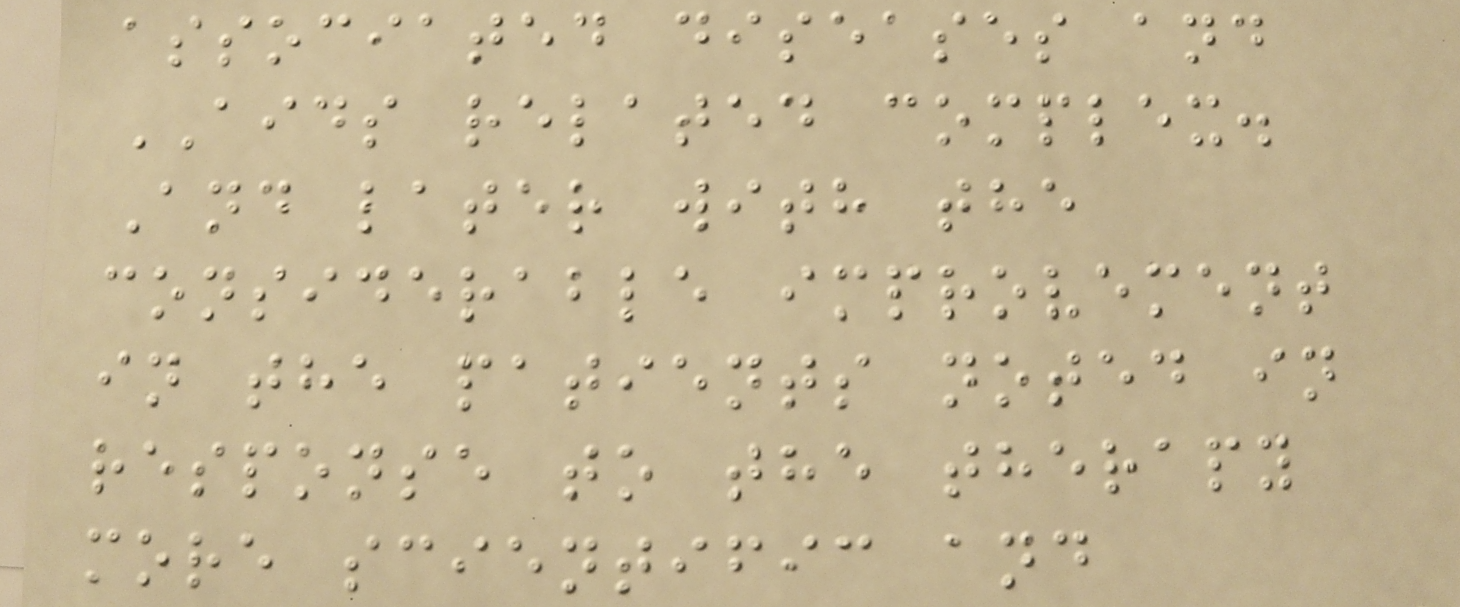associated diseases and
AIDS related complex.
And later with the
considerable improvement
in the patients noted in
response to the therapy
more scientific and
